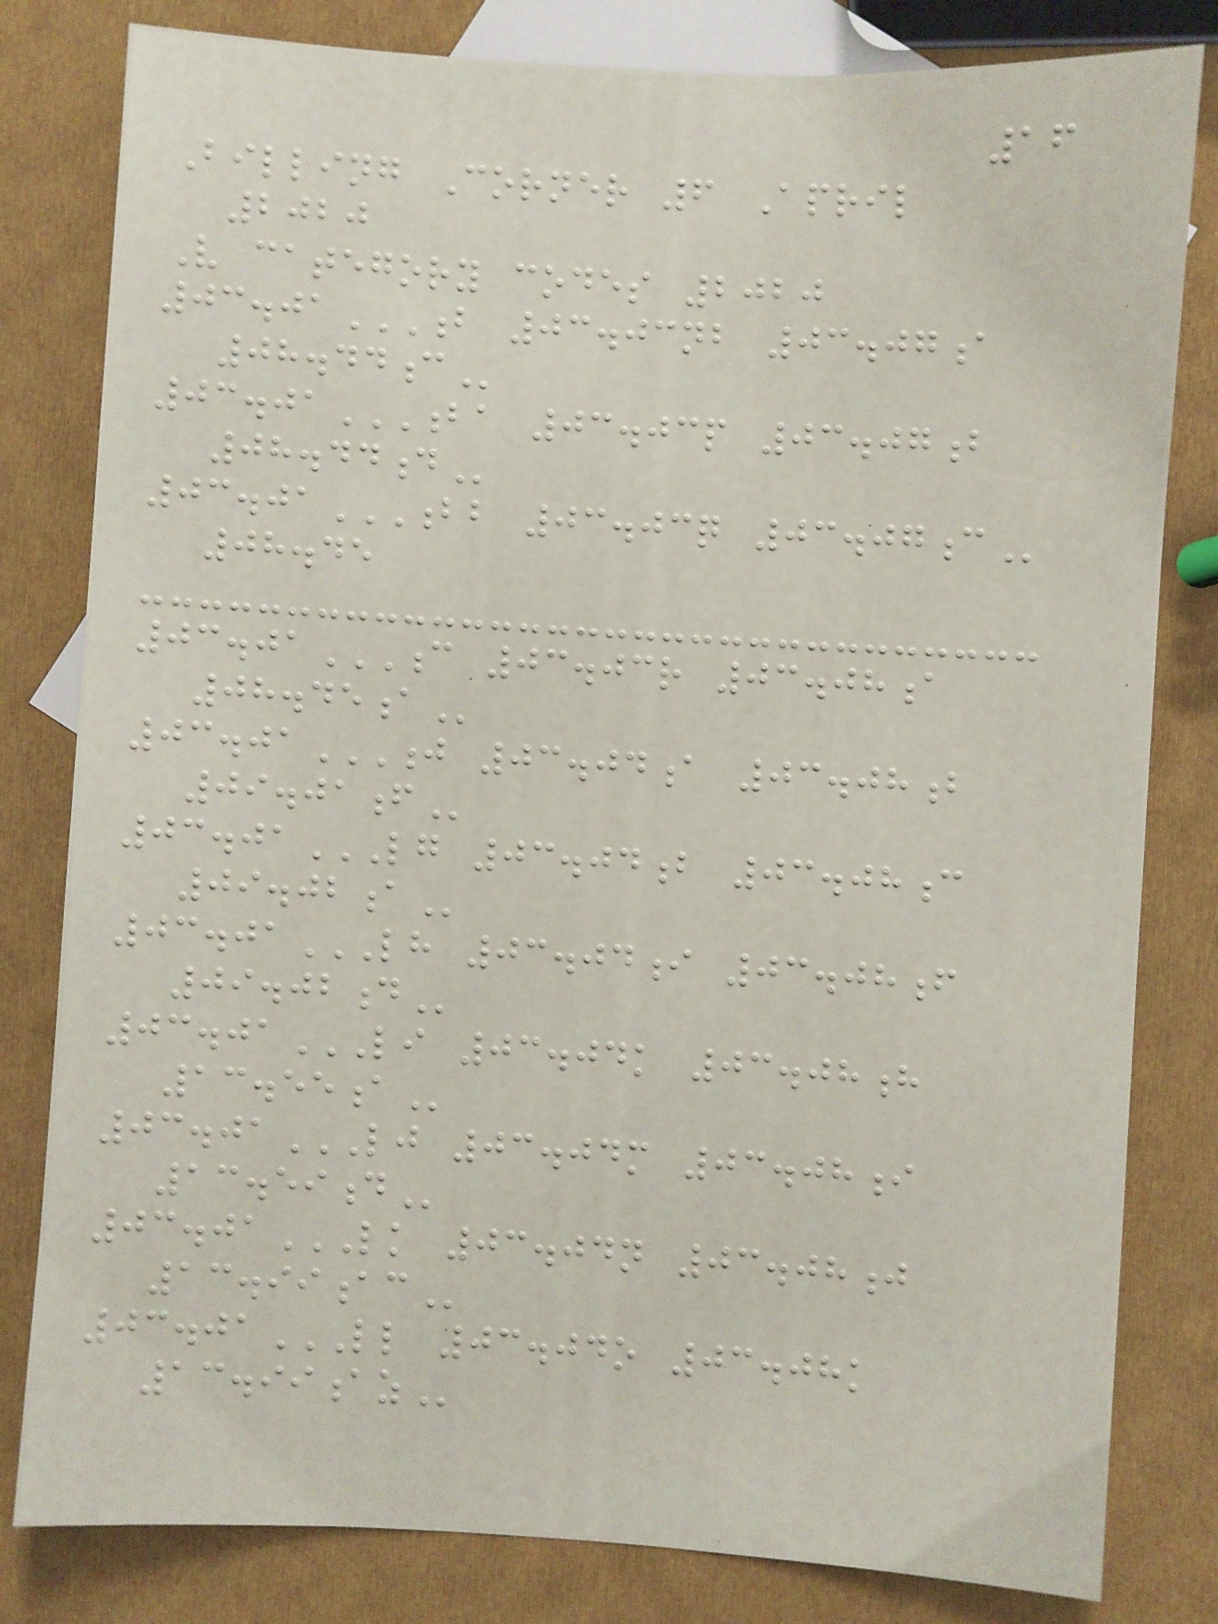16
Billing Corner 6 April
2020
V category codes 2020
03.01B 03.03NB 03.07A
08.44C
03.01BA 03.03P 03.07B
08.44D
03.01BB 03.03Q 03.07C
08.45
03.01C 03.03R 03.08A
08.45A
03.01J 03.04A 03.08B
09.01F
03.01LG 03.04B 03.08C
09.02A
03.01LH 03.04I 03.08F
09.02D
03.01LI 03.04K 03.08H
13.55A
03.01LJ 03.04M 03.08I
13.59D
03.01LK 03.04N 03.08J
13.99AC
03.01LL 03.04O 03.08K
13.99AZ
